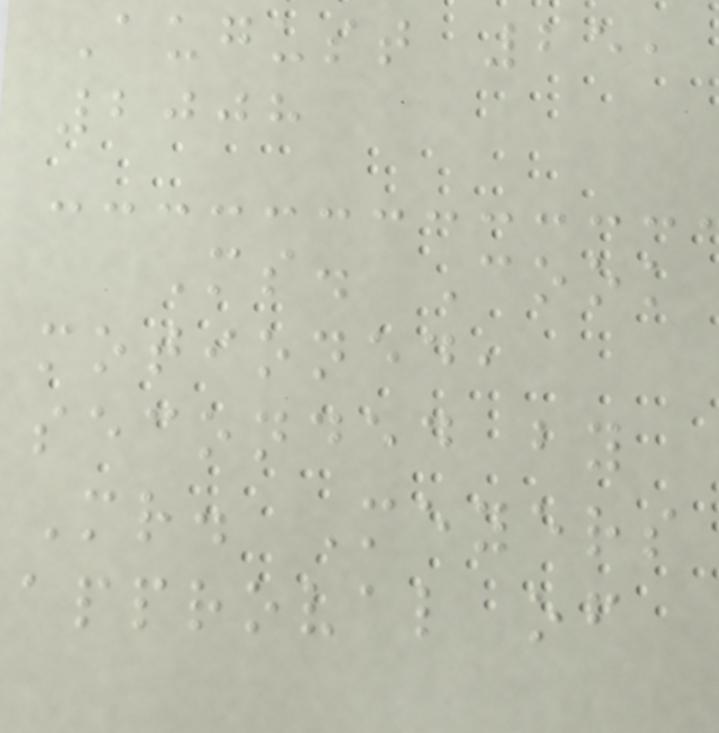August 25,
2008
Ms. Cook
motioned,
seconded by
Mr. Meyers
approval of
